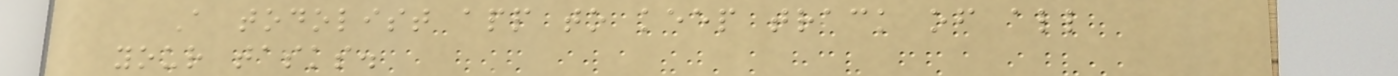A todolist app to keep track of all
your tasks.
